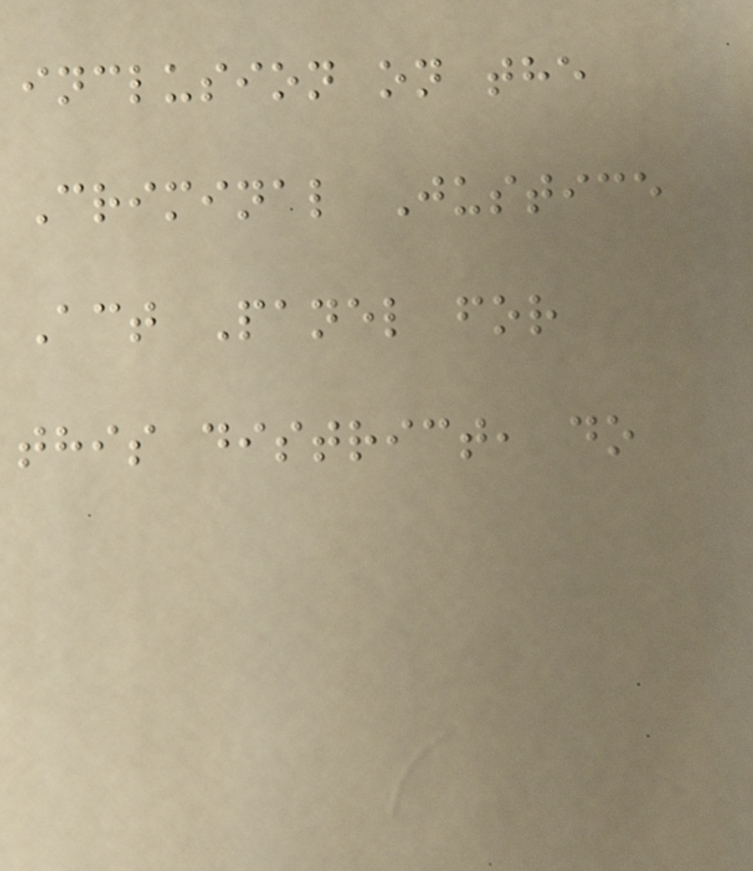inclusion on the
Criminal Justice
Act Panel for
this district, do
